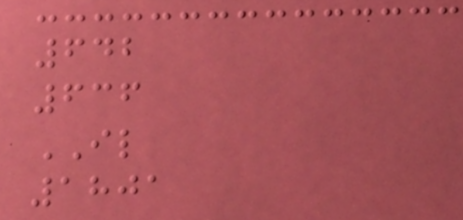642
636
IL
1801
